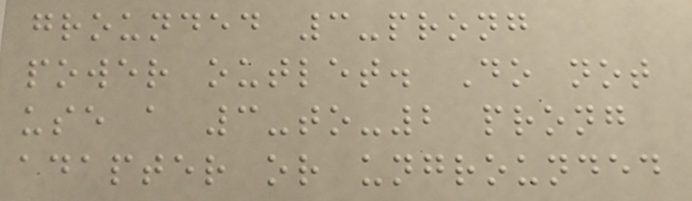grounded 3-prong
power outlet. Do not
use a 3-to-2 prong
adapter or ungrounded
